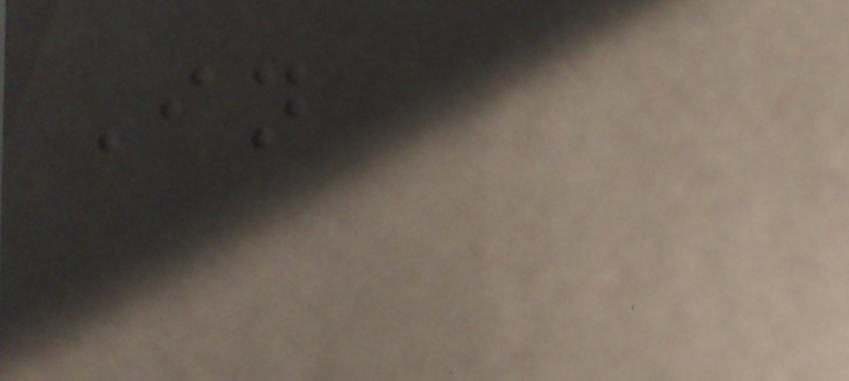In
